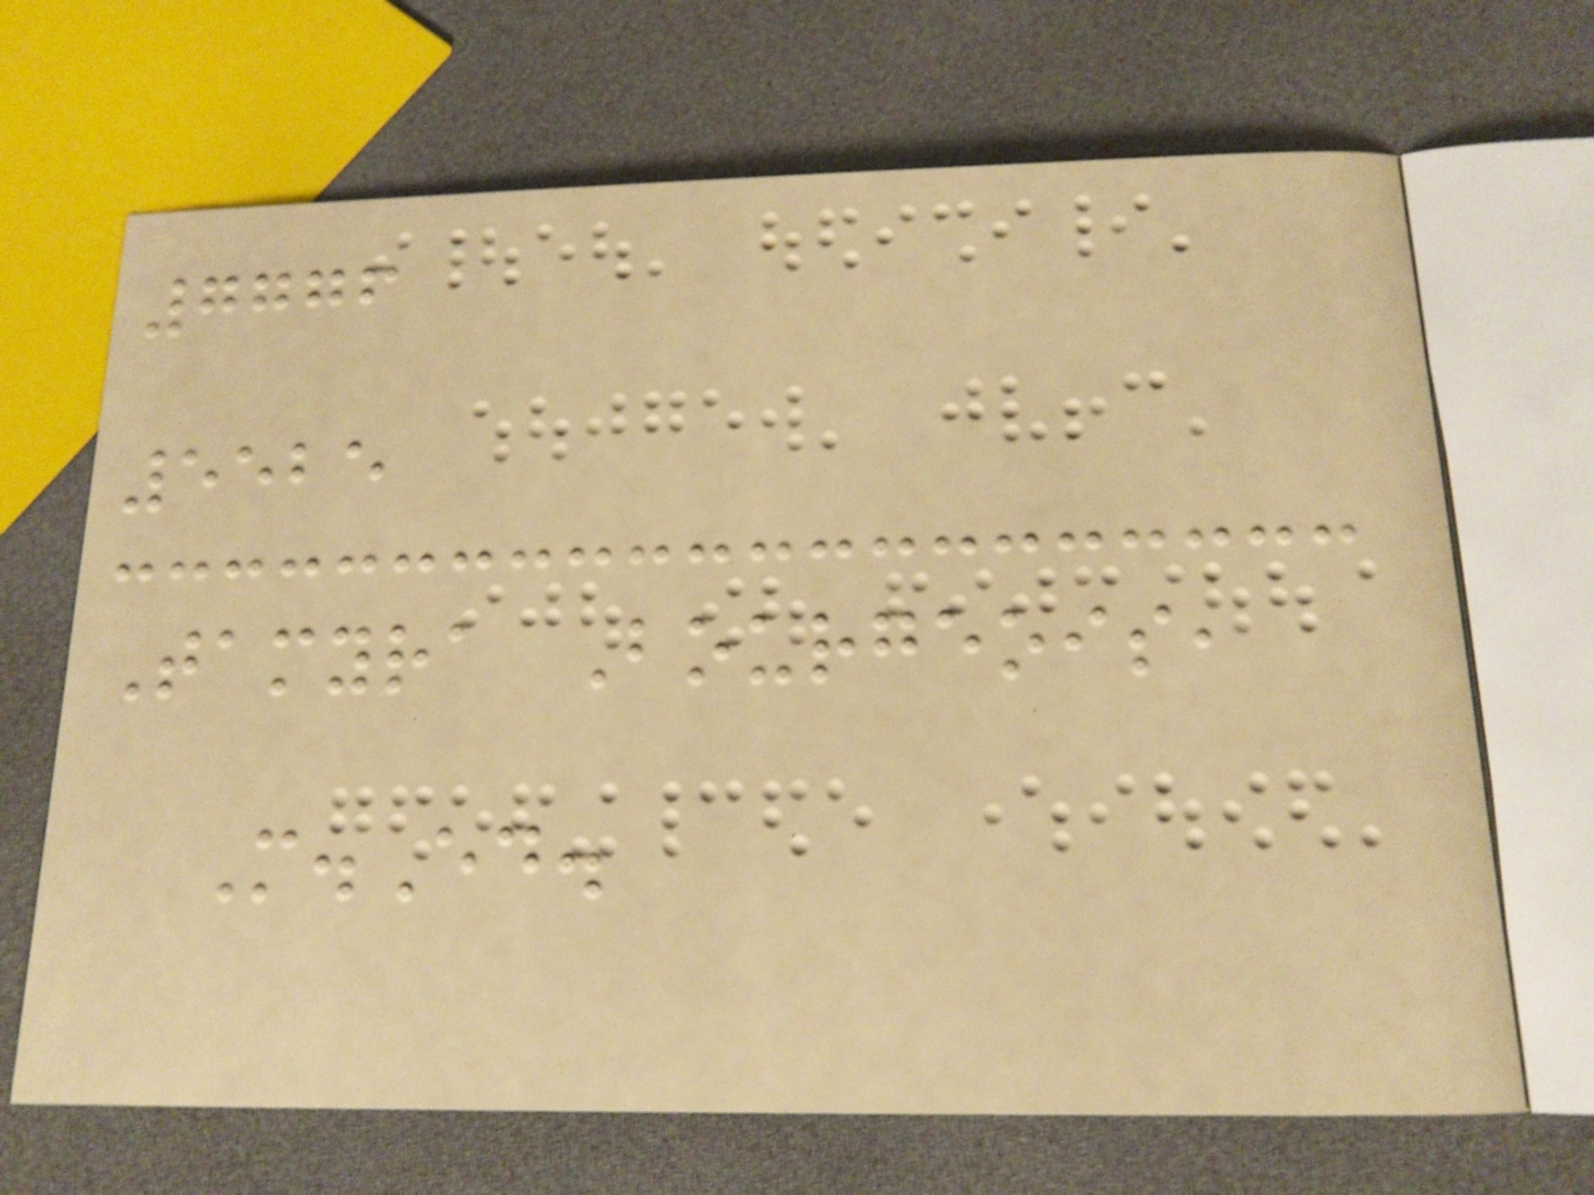7776
5525
Tamyra Bourgeois,
M.Ed.
